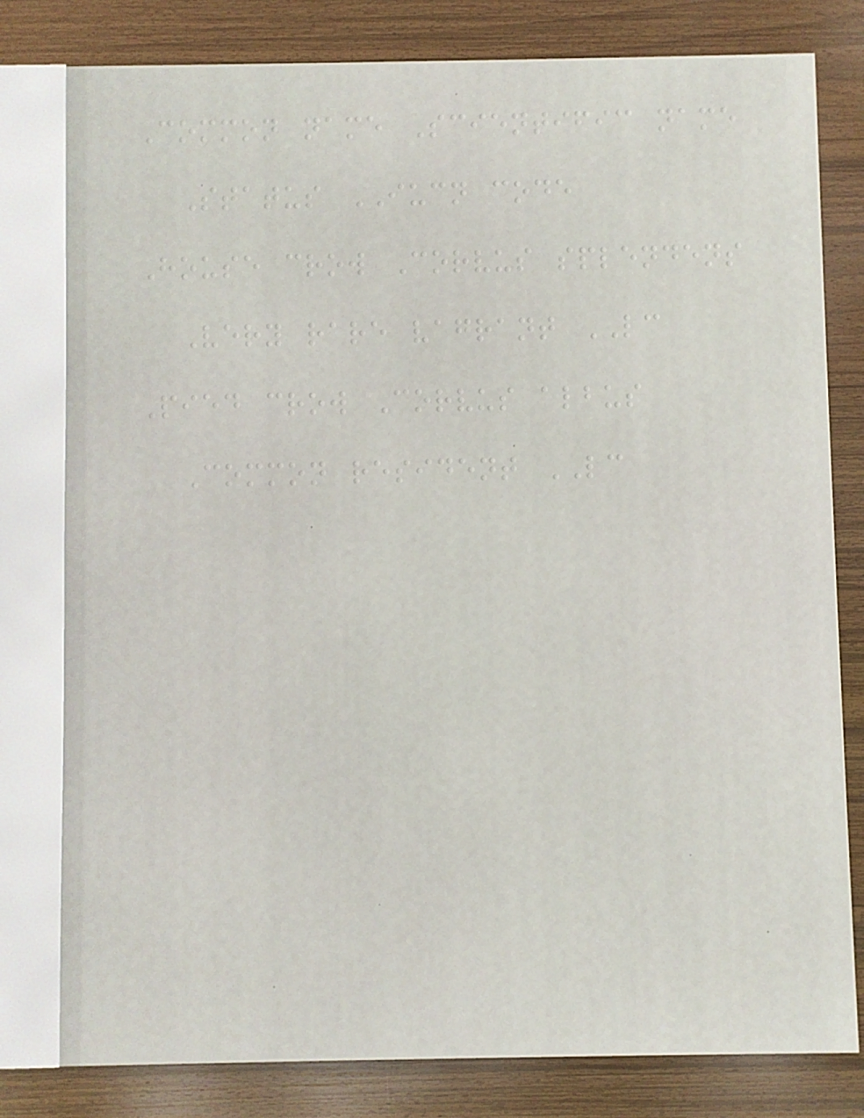Common name Scientific name
Status IUCN code
House crow Corvus splendens
Very rare vagrant LC
Pied crow Corvus albus
Common resident LC
